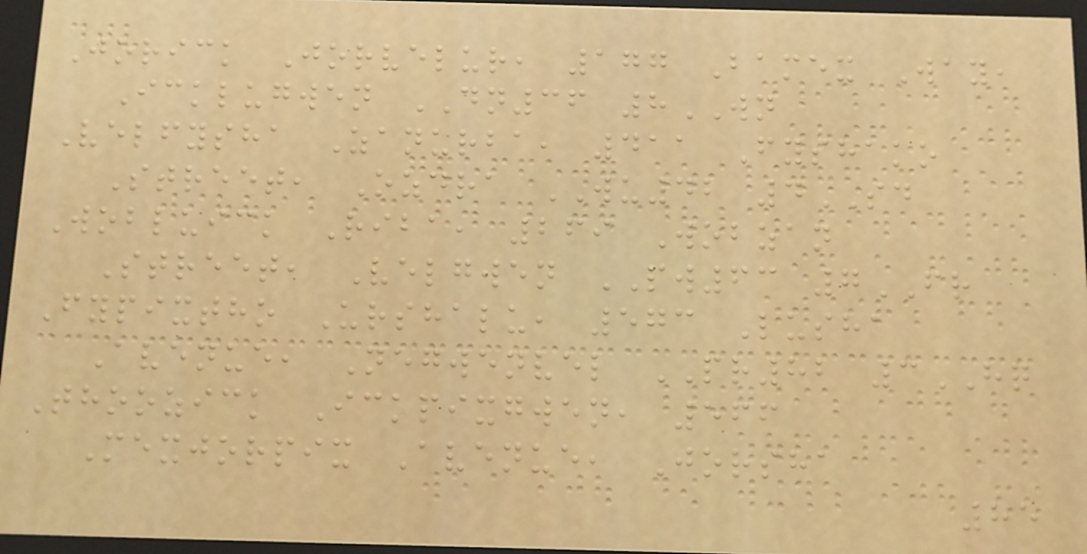Jorick Jorvelur, 177 Bamex Way,
Icklugwen DN36 8WN
Velfysha Zanurba, 411 Fyshako
Street, Ozdra WU42 4SD
Wobluick Riba, 269 Wobzan
Street, Velgwen PW63 7FR
Fypixtho Urshalu, 573 Lusha
Avenue, Negwenvel PR82 3HQ
Thoozick Ickpixgwen, 566
Mexjorpix Avenue, Jorsha
85
